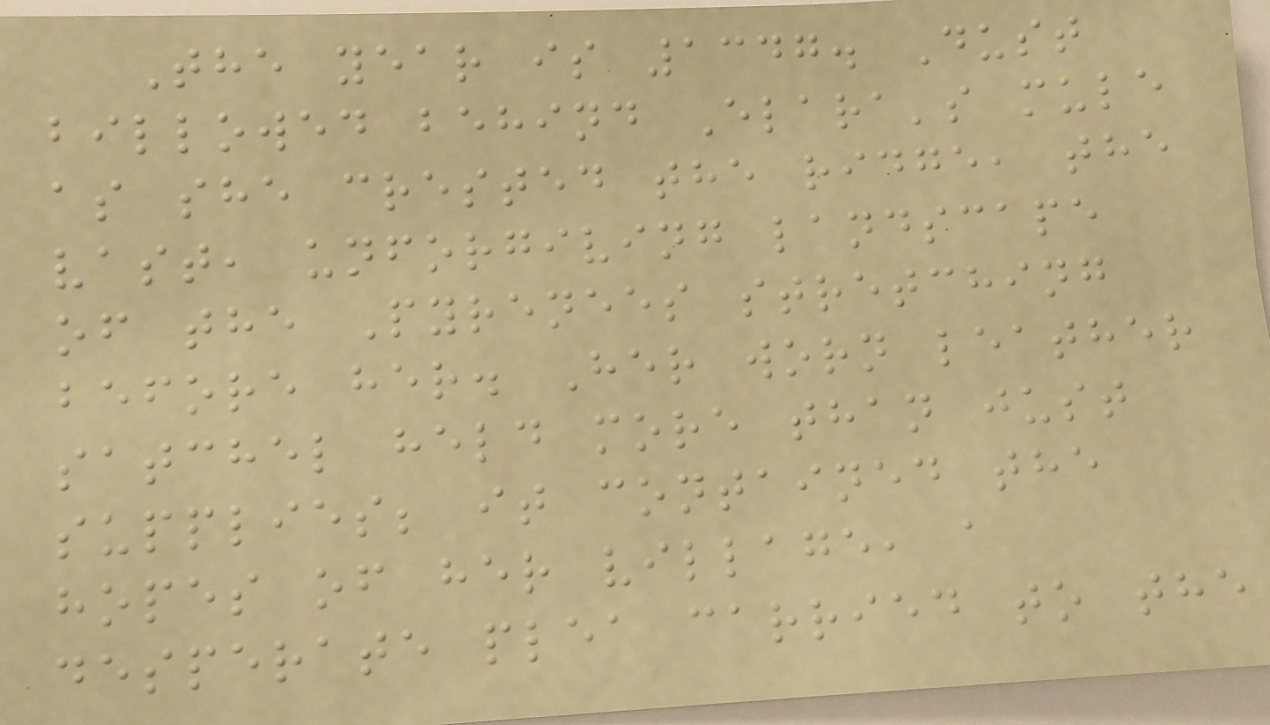The year is 1347. Dust
billowed behind Elara's mule
as she crested the ridge, the
vast, unforgiving landscape
of the Pyrenees stretching
before her. Her worn leather
satchel held more than just
supplies; it contained the
hopes of her village, a
desperate plea carried to the
